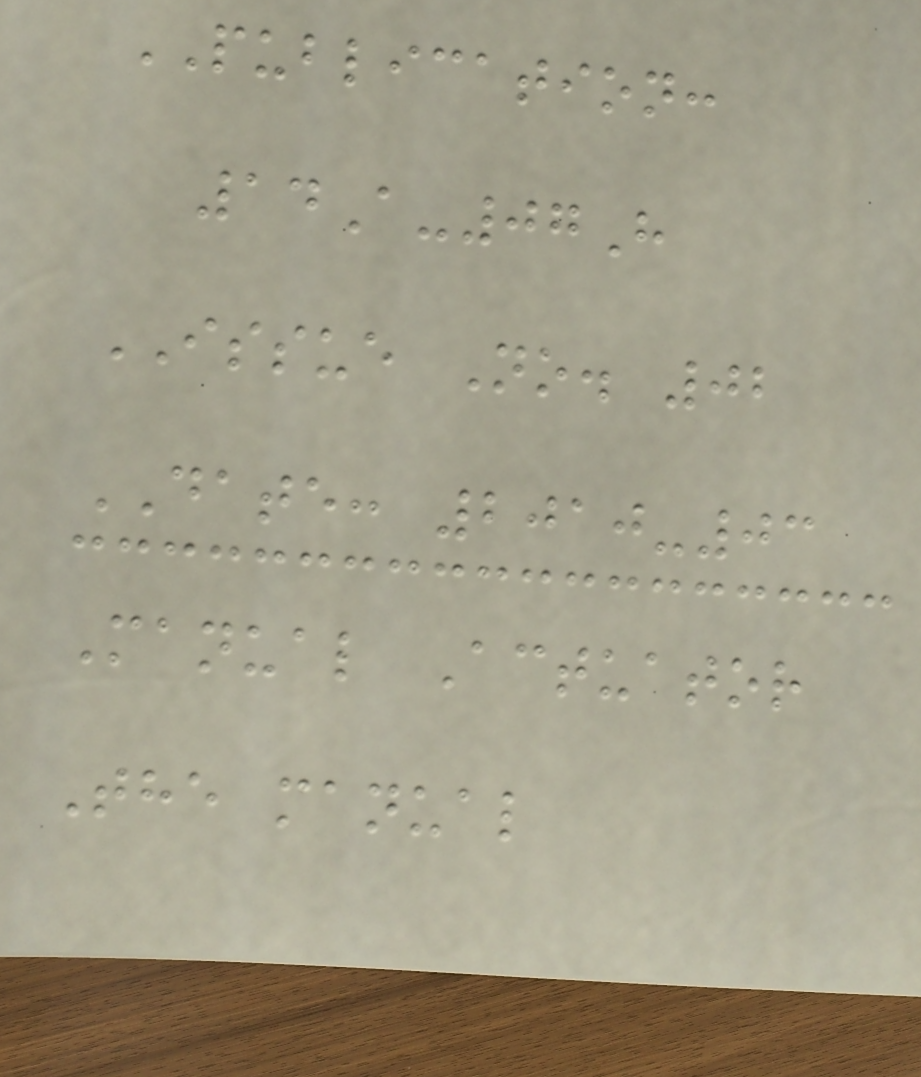PUBLICATION:
14A-07H
ISSUE No. 02
DATE: 2010-03
Manual Actuator
The manual
